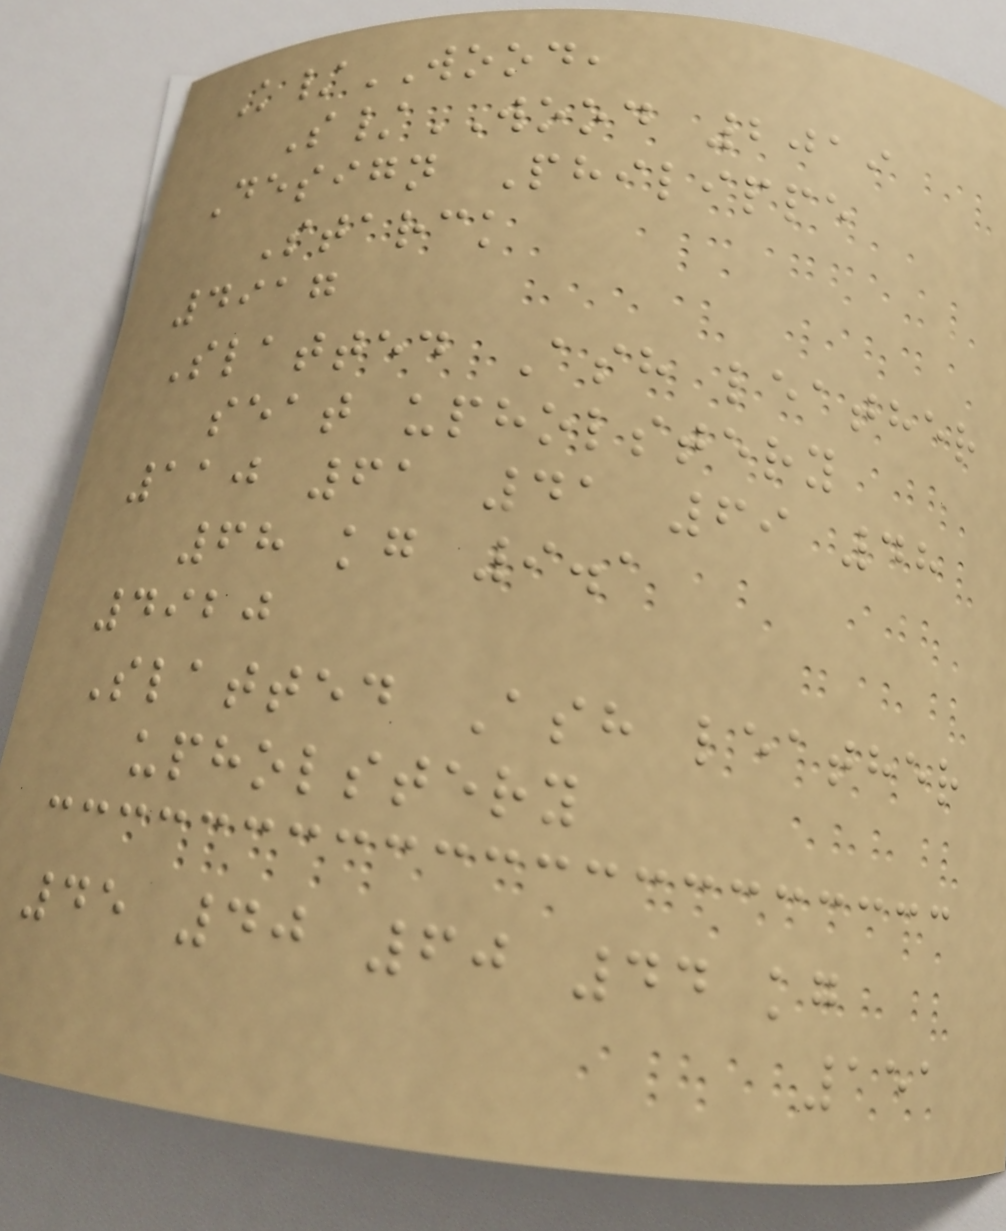K/WOOD,
S/WOOD 2019
Design Philippe
Starck
4917
Slatted Ash leather
seat upholstery
110 61 41 69 48
68 kg 9.1
4920
Slatted Ash leather
upholstery
45 40 60 44 kg
151
